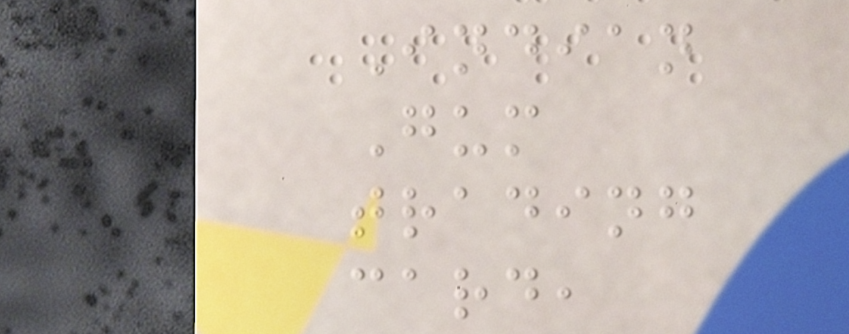Indian
Gum
trading
card,
